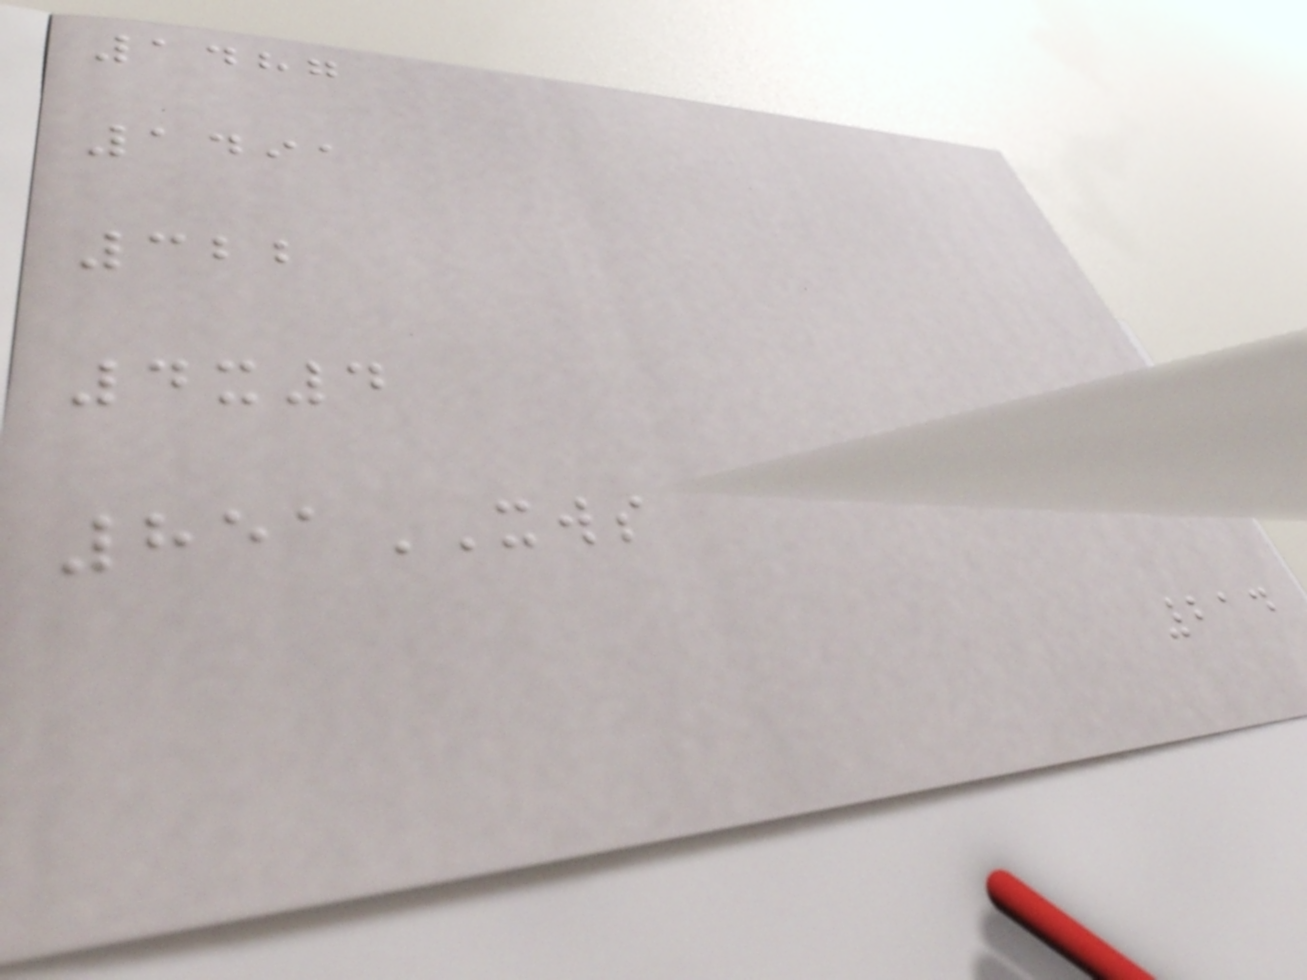1487
1491
322
4x4
851XWS
214
